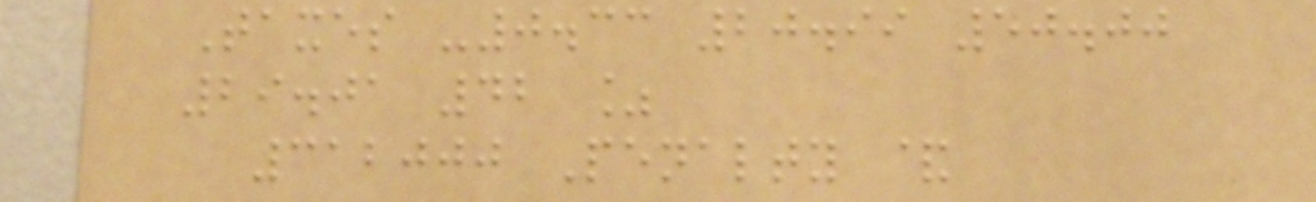Taxes -0.33 20.99 50.00
29.01 42 %
312000 Penalty &
